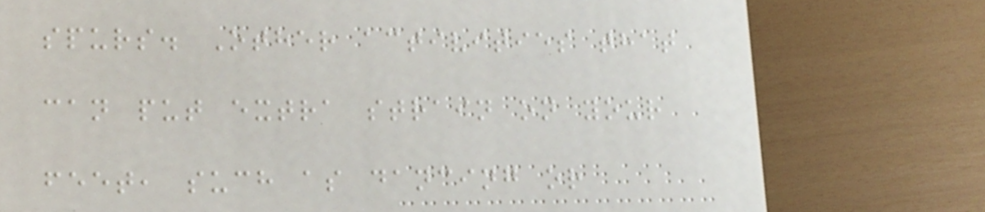spurs. Other activities that
can put extra strain on your
feet, such as dancing or
